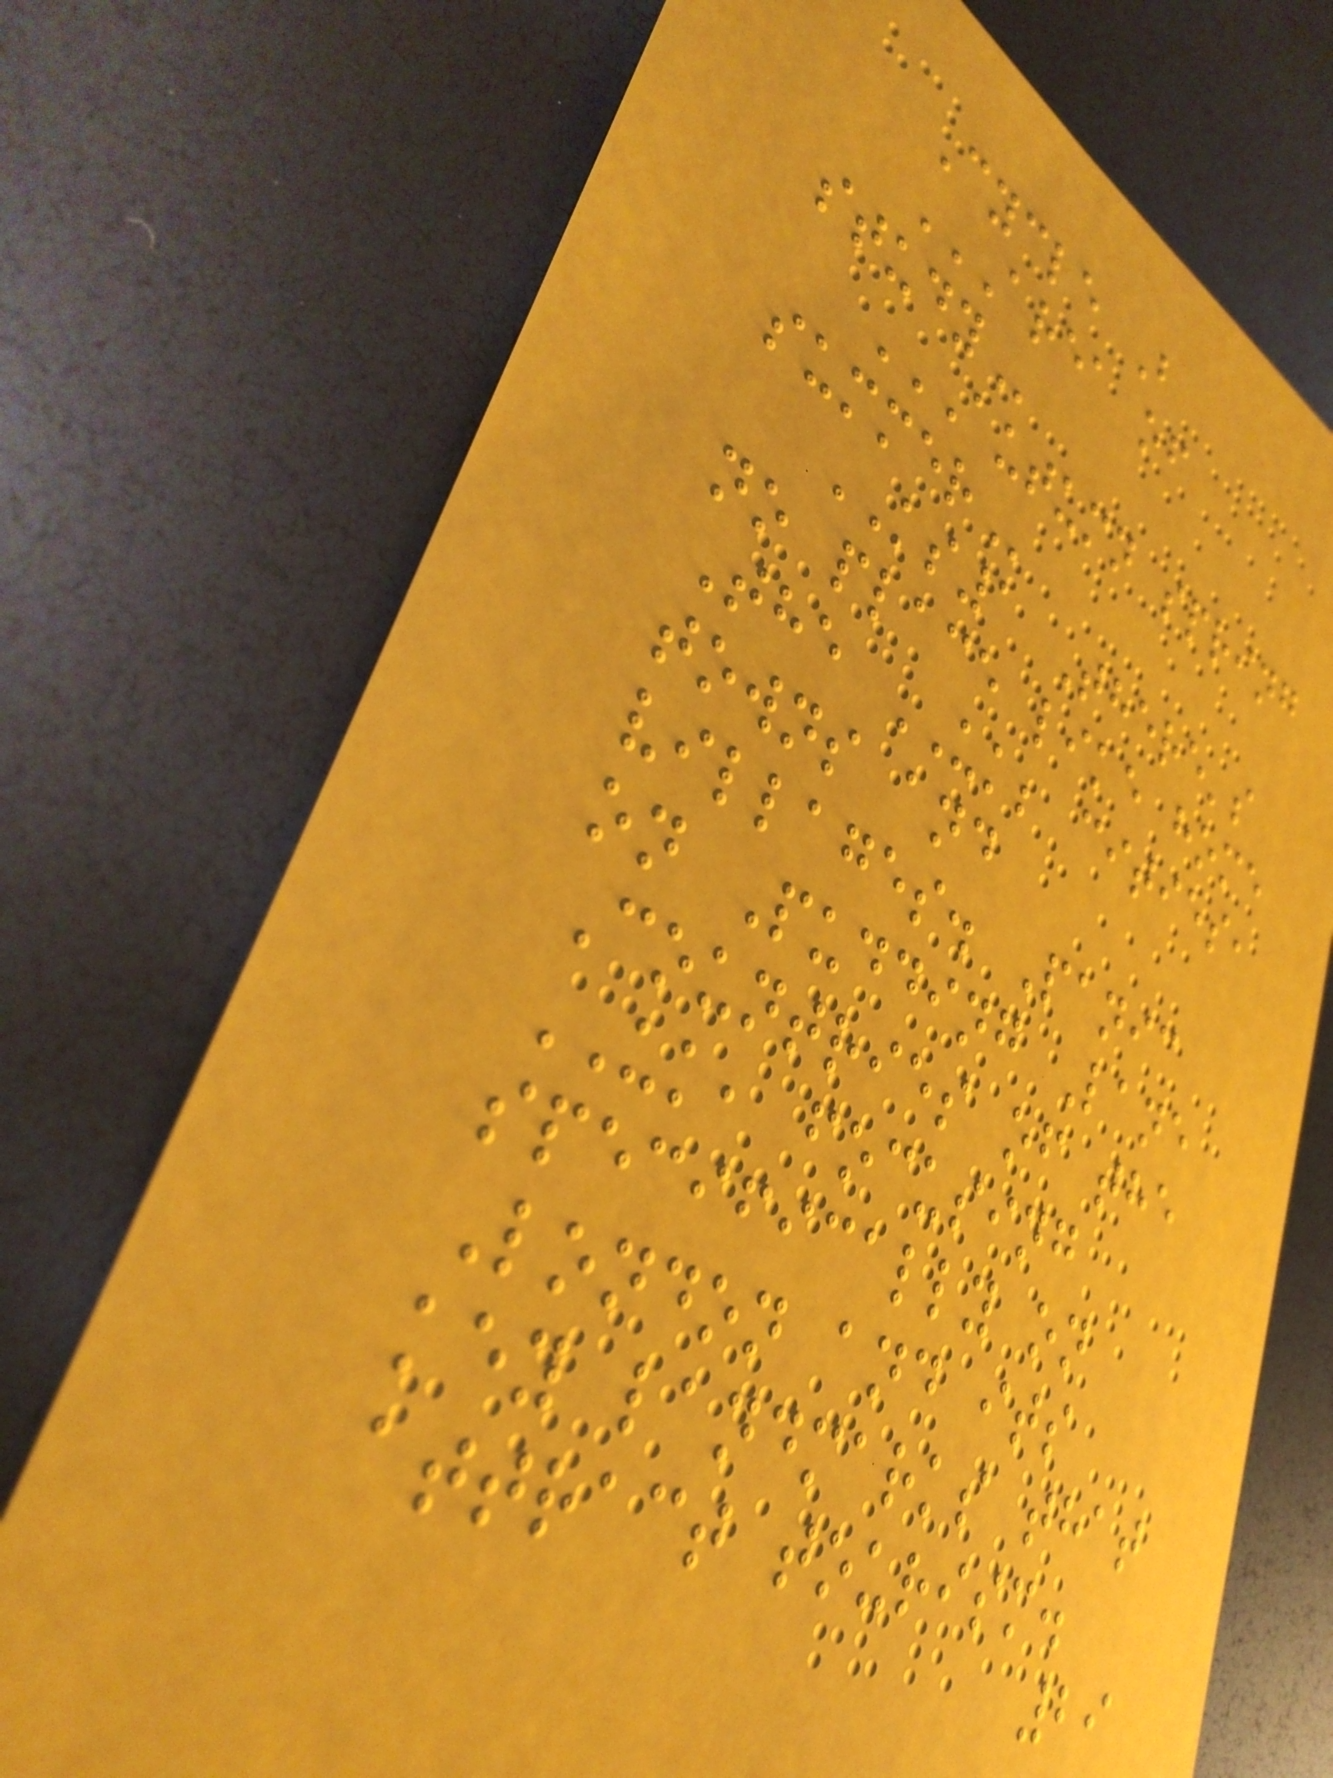Cycle B
AREA OF
STUDY
AUTUMN SPRING
SUMMER
KS1 There's
no place like home
The UK; cities,
towns and
villages. Panic
on Pudding Lane
Countries of the
UK, focusing
specifically on
London and its
key landmarks that
attract tourism.
29
